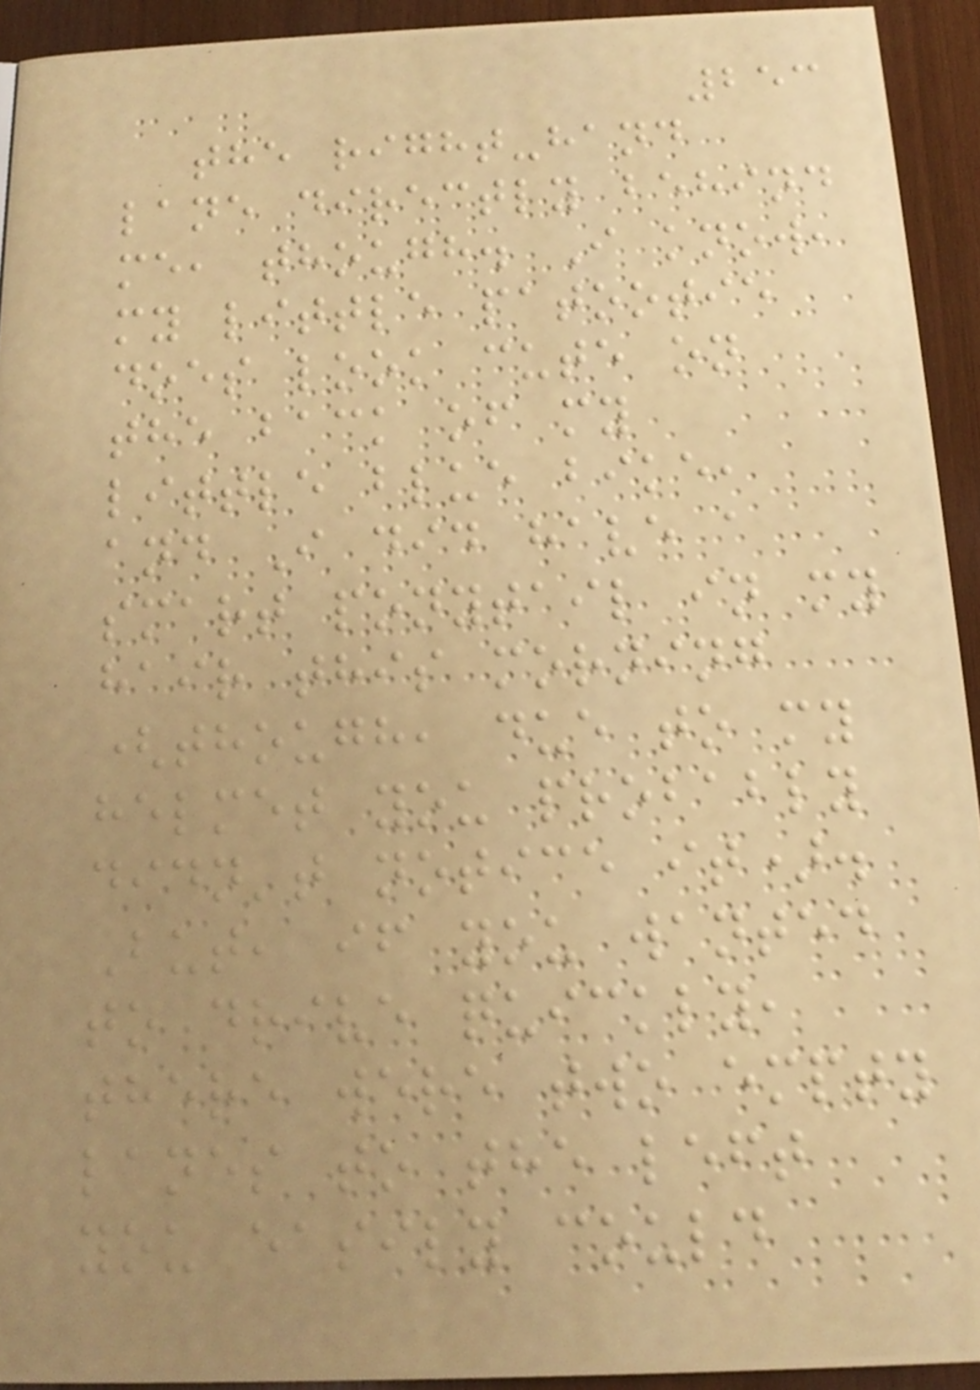253
the right-hand
lane directly behind
me, though. I know,
my little patootie
does look cute on
the back of my
little blue bike,
and I did have a
smart ponytail in my
hair this morning
(though, due to my
helmet you probably
didn't notice it).
But, if you wanted
to drive quickly,
there were two empty
lanes to the left
you easily could
